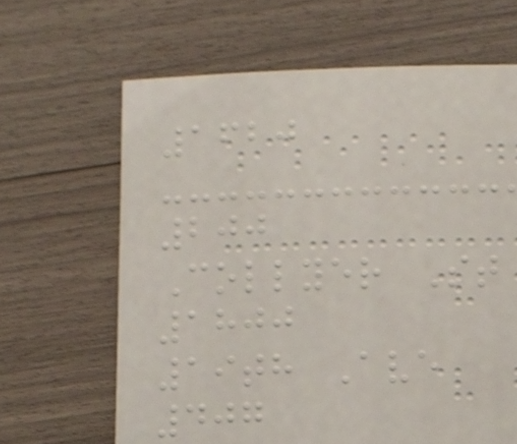1620
200
Collyer St
1800
19th Ave
407
